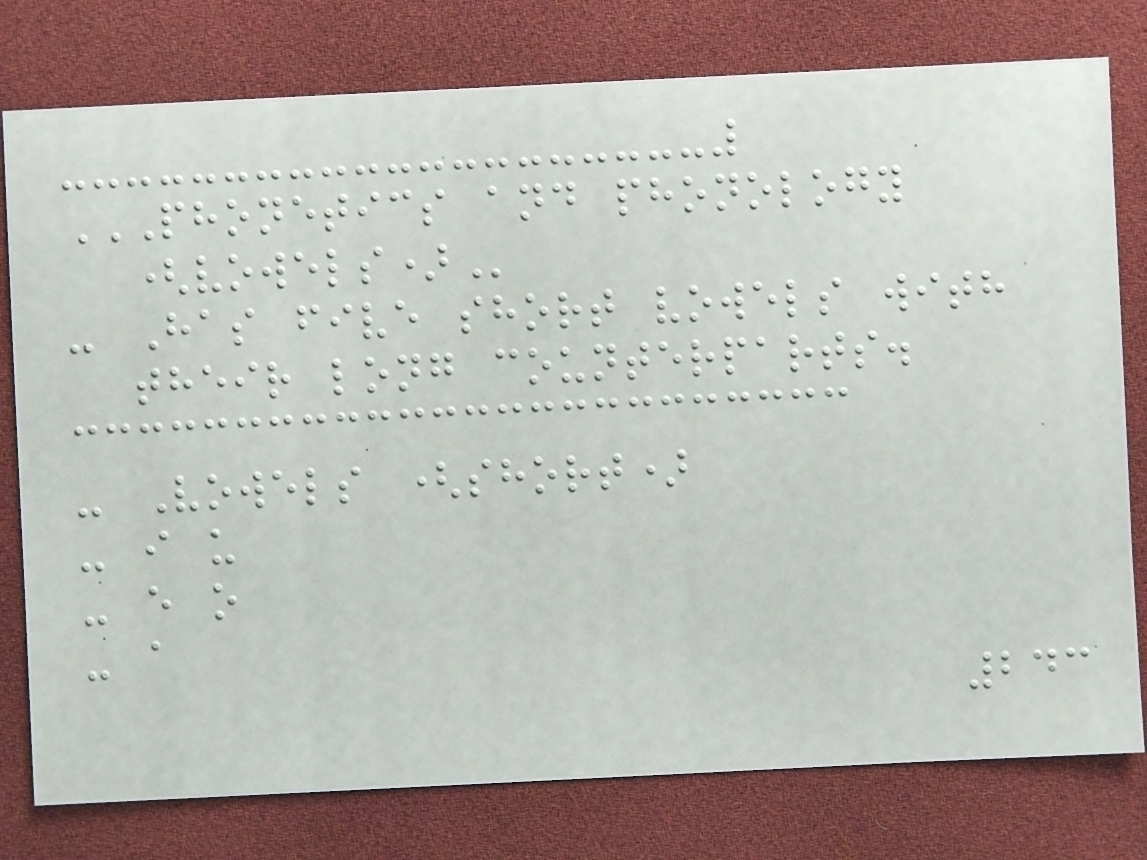PHONETICS AND PHONOLOGY
(VOWELS)
- Has five short vowels with
their long counterparts.
- Vowels (short)
- i u
- e o
- a
243
